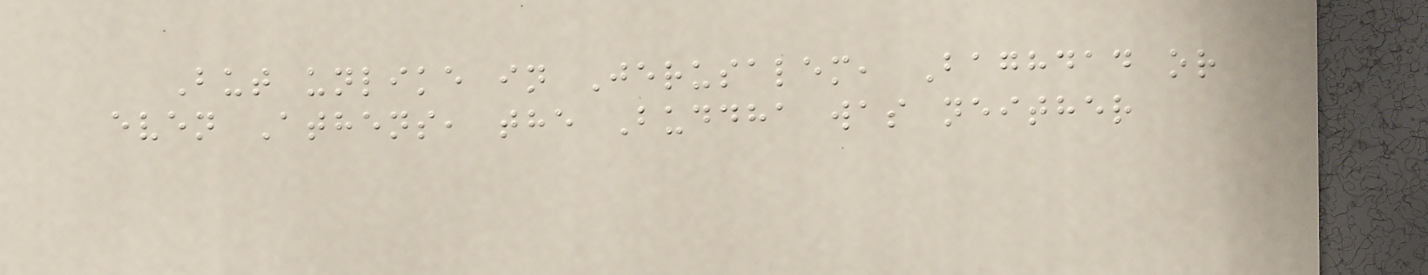But unlike in Jerusalem, Baghdad or
even Athens, the Buddha was neither
